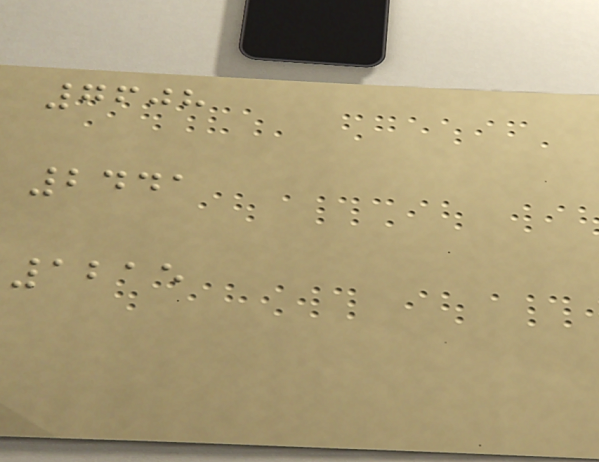7608
2441
1215
